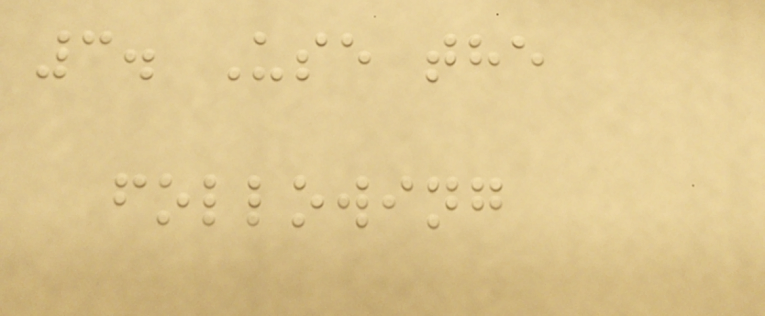3. Use the
following
